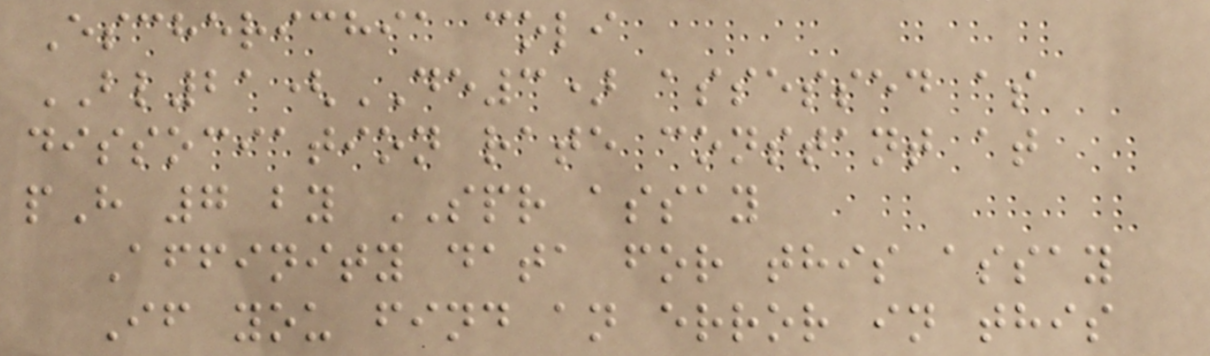Escherichia coli
BL21(DE3) assessed as
dissociation rate constant at
pH 7 by SPR assay
Affinity data for this assay
If you find an error in this
